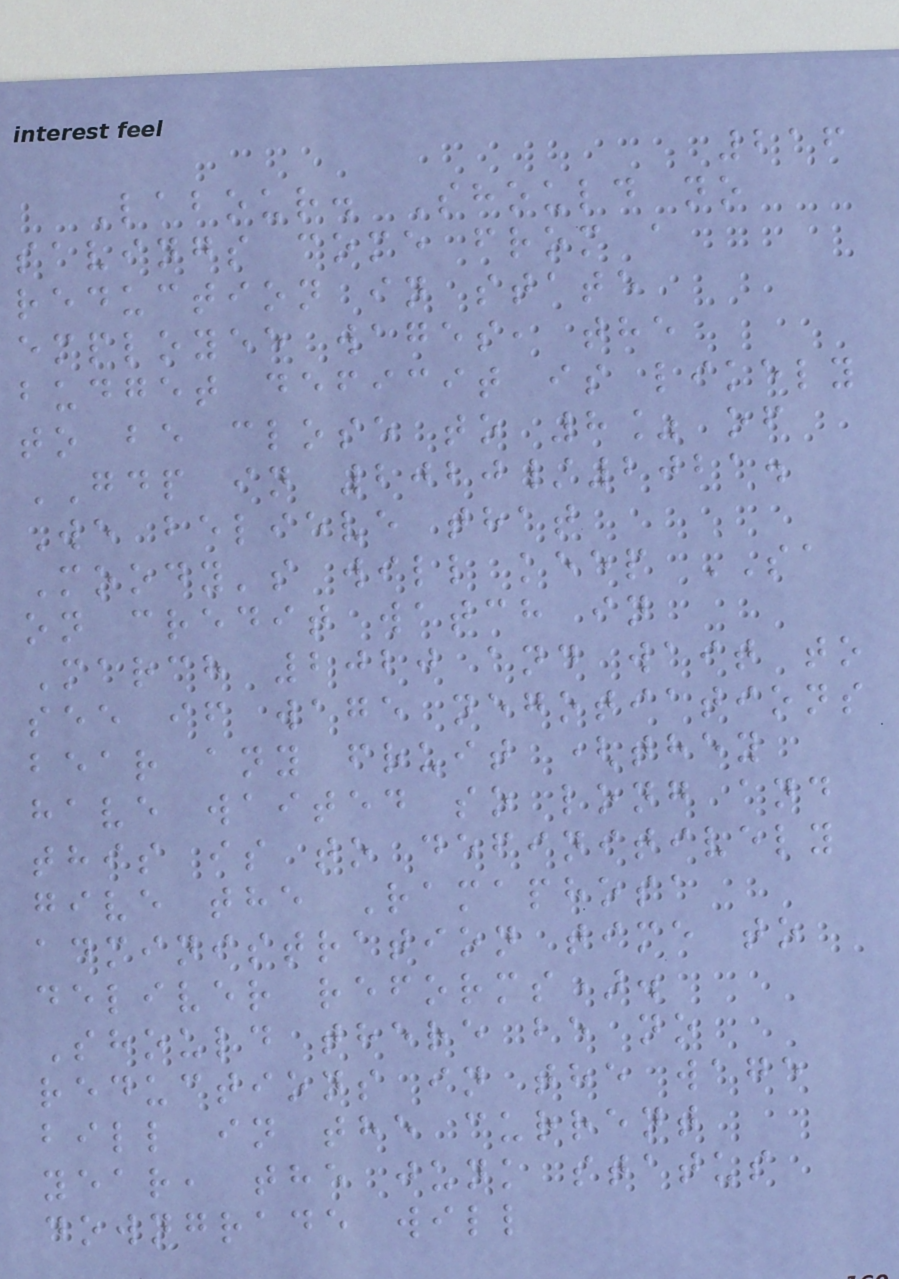216
Labour. Should no
savings come from a
reduction in state
employee wages, the
budget deficit is likely
to be close to 8% of
GDP in 2020/2021.
We believe that
Moody's will keep SA
on credit watch in
March 2020 and wait to
see if wage negotiations
bear any fruit (they
have waited so long and
this is to definitively
give the Ramaphosa
administration time to
deliver reforms).
Should there be no
reductions in the wage
bill in the current
year, the junk status
downgrade will
